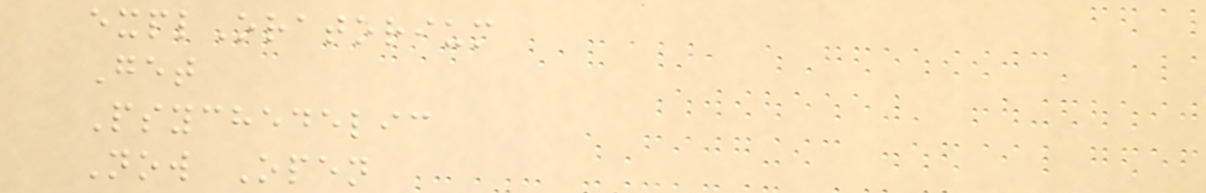explOratorium
Get
Psychedelic
Now Open
